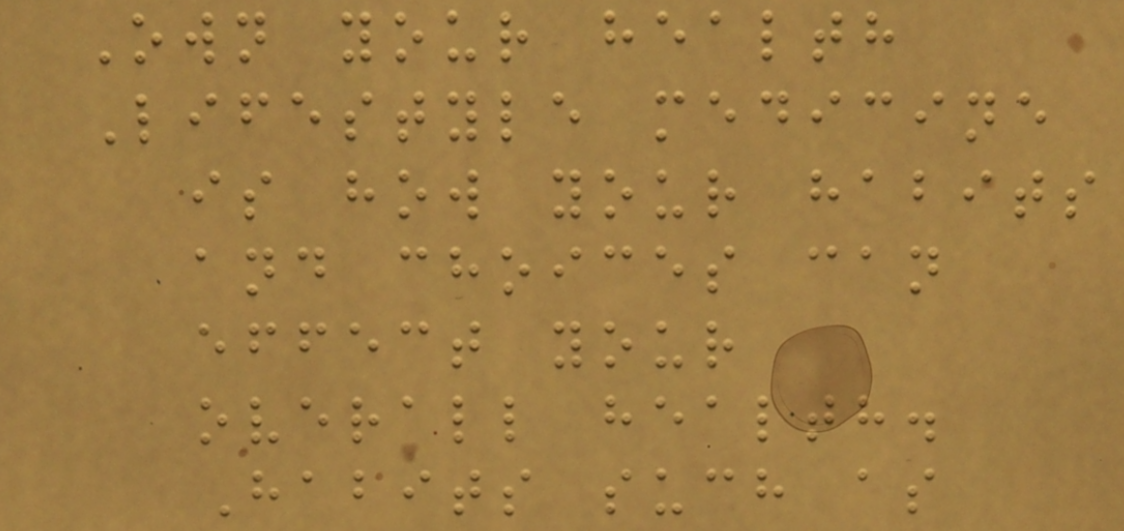Own your health
Lifestyle medicine
is how your habits
and choices can
effect your
overall health.
Habits such as
